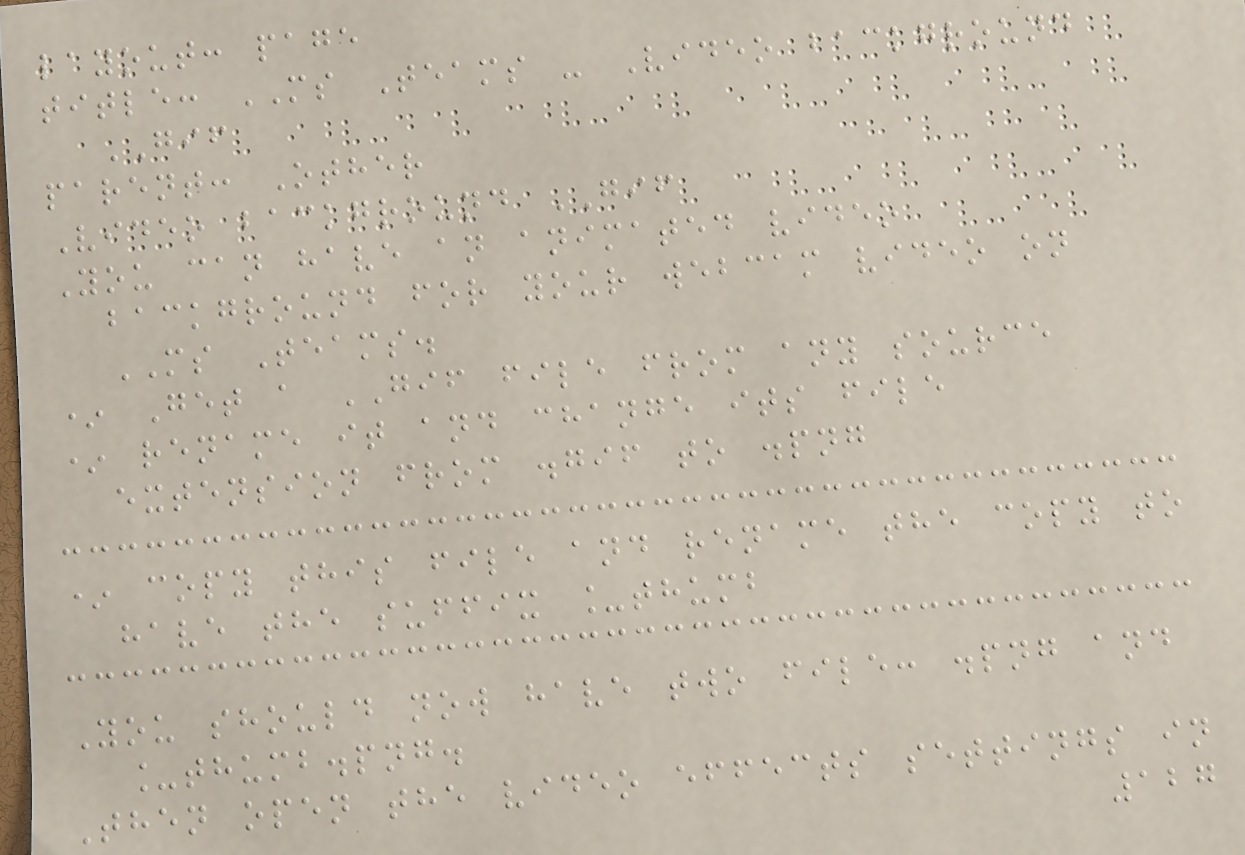layout: page
title: MS Teams - Video background
GIF
parent: Other
Video background GIF
You can have an animated video
background for your webcam video on
MS Teams.
* Get a GIF file from any source
* rename it and change its file
extension from .gif to .png
* copy this file and rename the copy to
have the suffix _thumb
You should now have two file: .png and
_thumb.png.
Then open the video effects settings in
127
